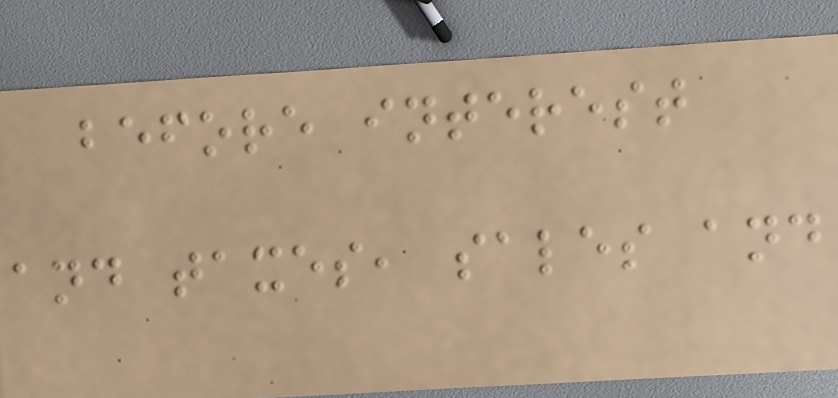before interest
and taxes, sales and
